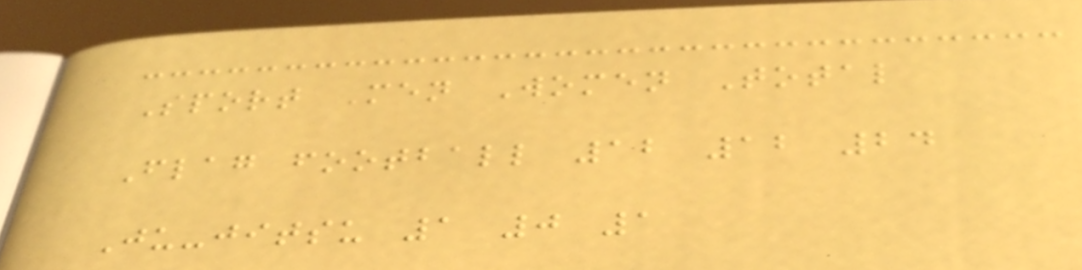Sport Men Women Total
Flag football 12 12 24
Ju-jitsu 1 0 1
